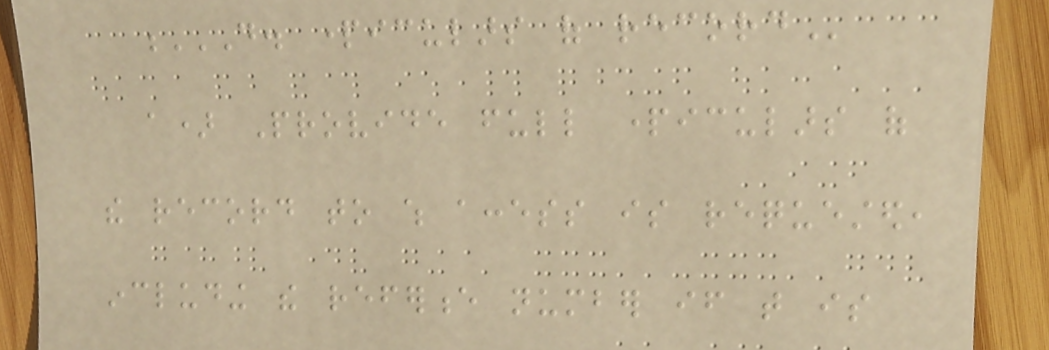D. PARTICULARS OF RECORD
a) Provide full particulars of
the record to which access is requested,
including the reference number if that is
